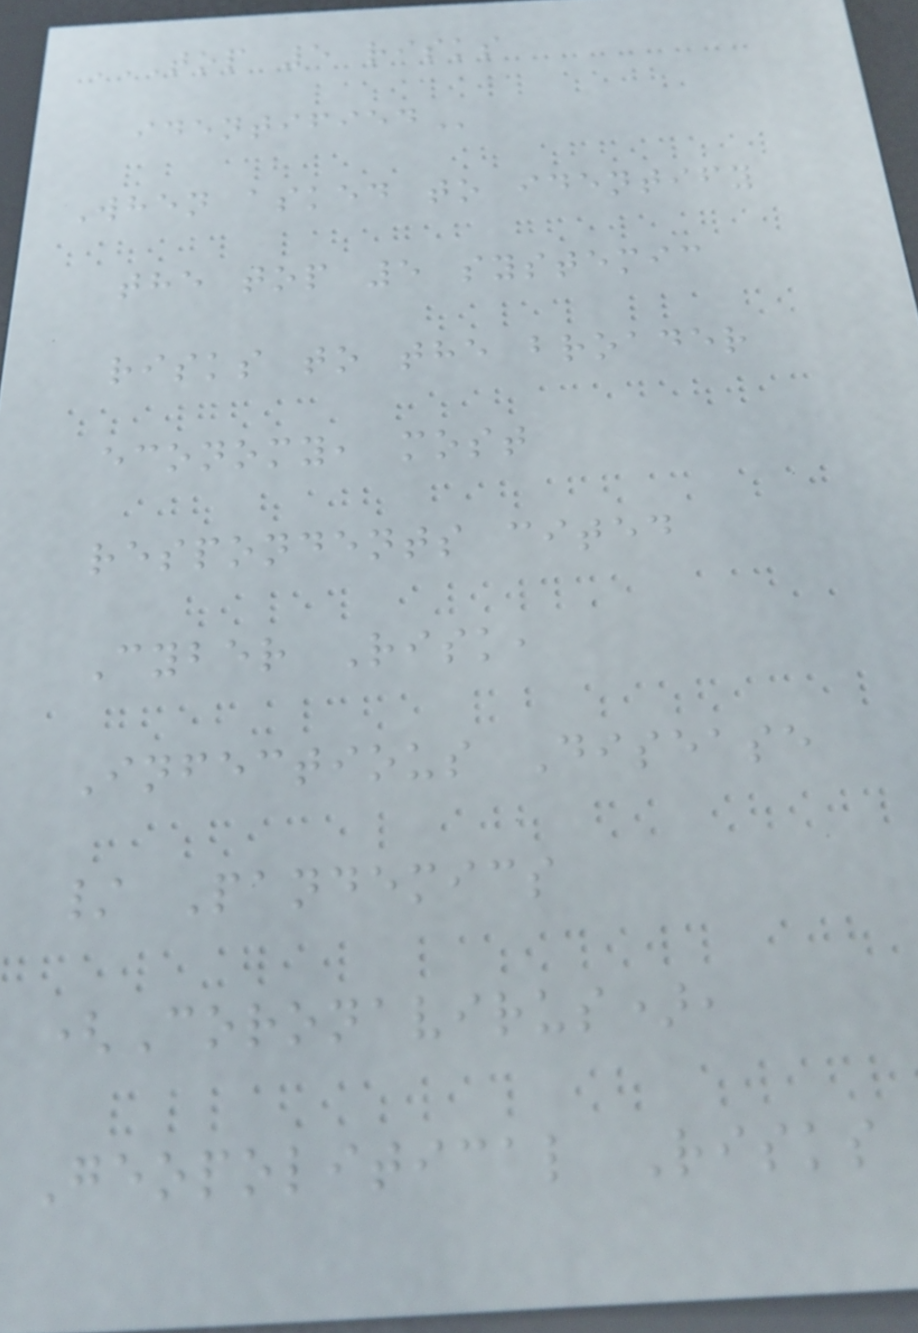TOP 5 RISKS
IDENTIFIED
When asked to identify
the top 5 systemic
risks to the broader
economy, most
respondents cited
Cyber Risk,
Infectious Disease
/ Pandemics
(Coronavirus),
Geopolitical Risks
